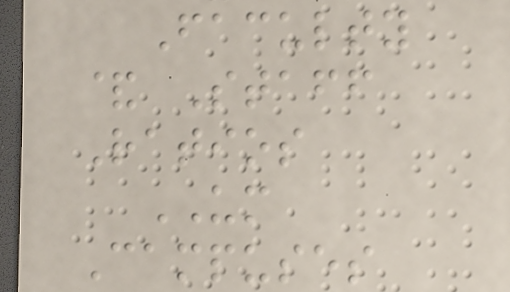Faculty
& Staff
Ratios
UM
Campuses
